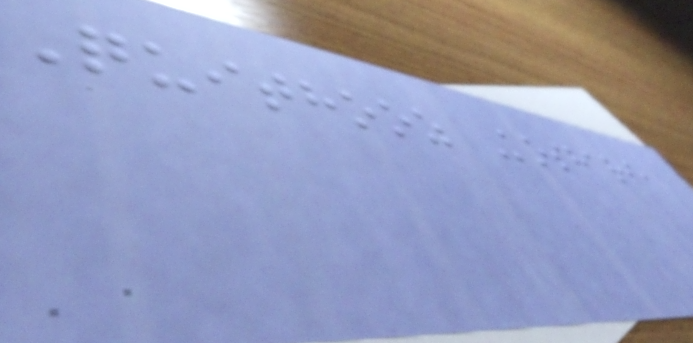Quithooz Koshari,
